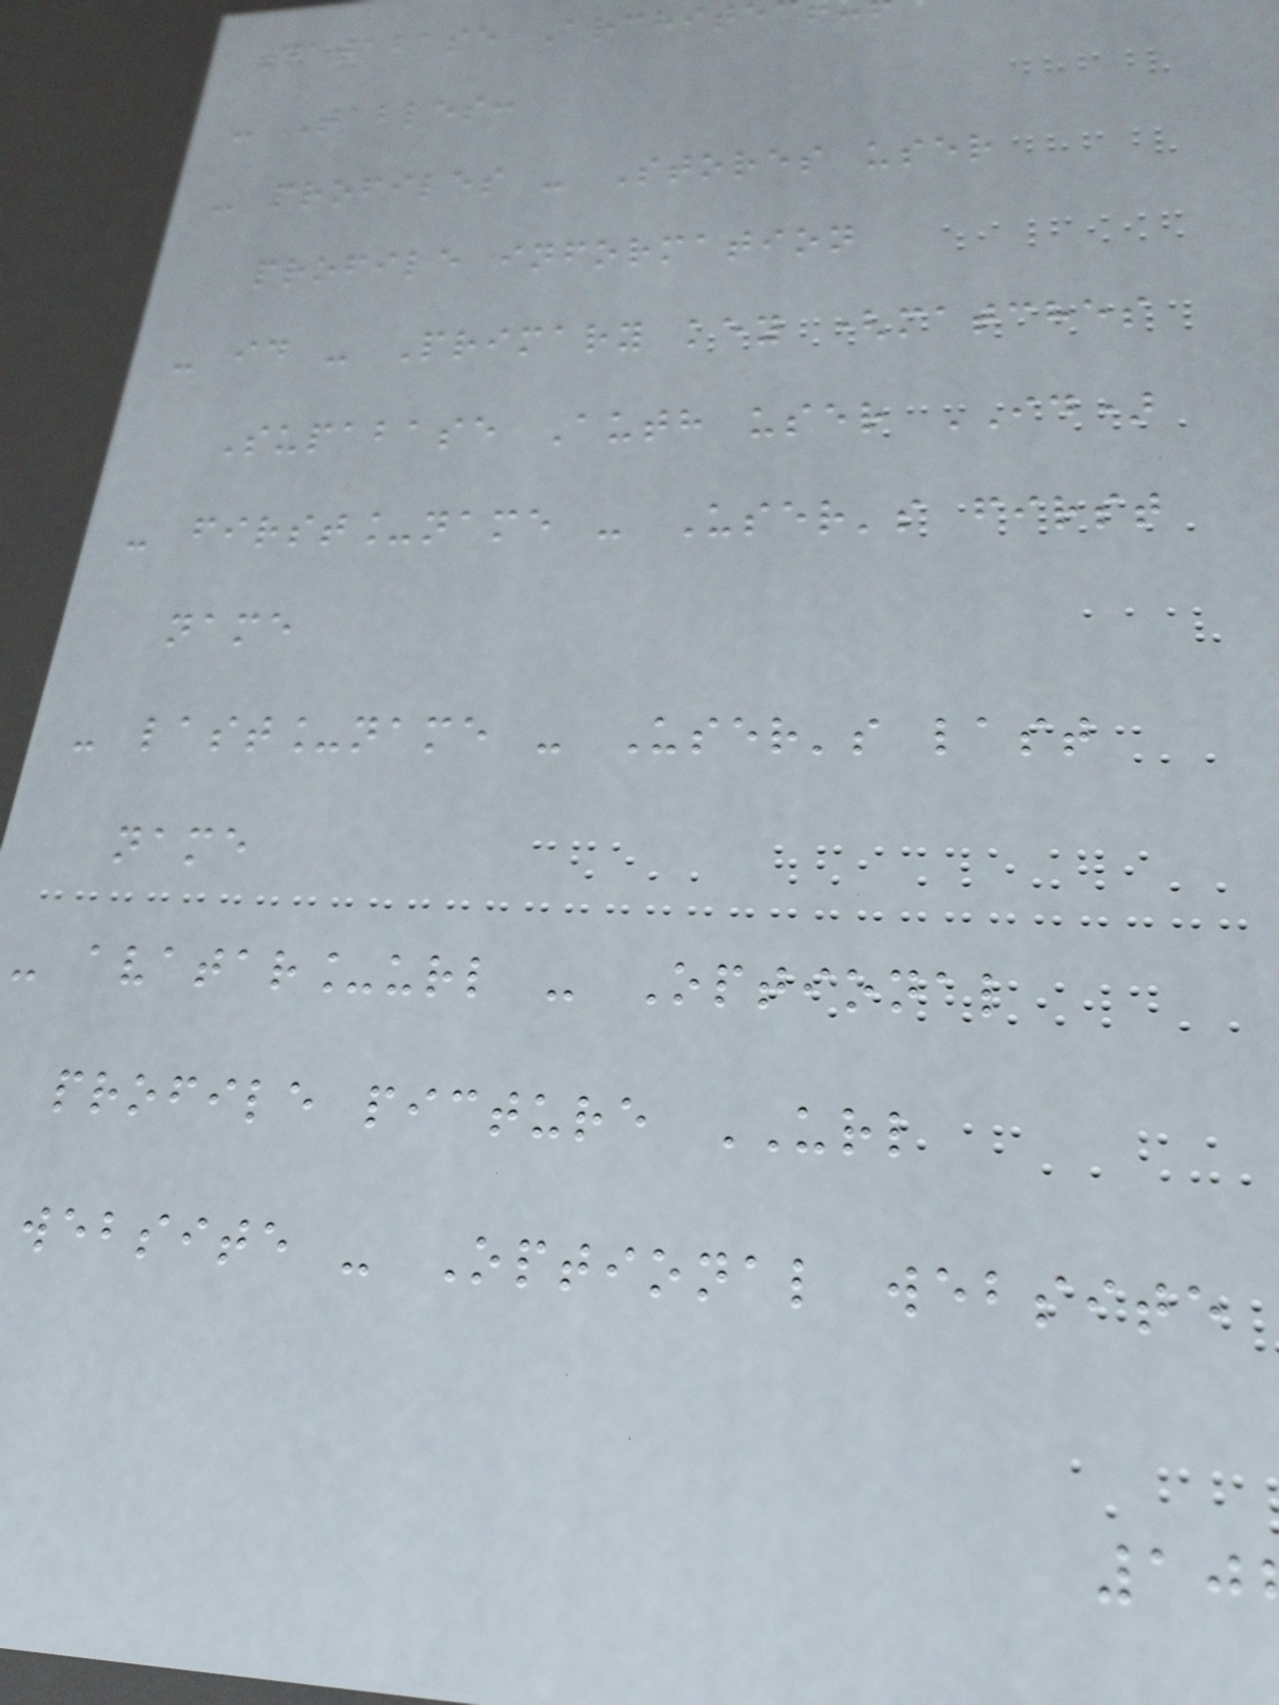Database Archite
- Tables:
- profiles - Stores user
profile information
- id - Primary key (matches
Supabase Auth user ID)
- first_name - User's first
name
- last_name - User's last
name
- avatar_url - Optional
profile picture URL
website - Optional website
